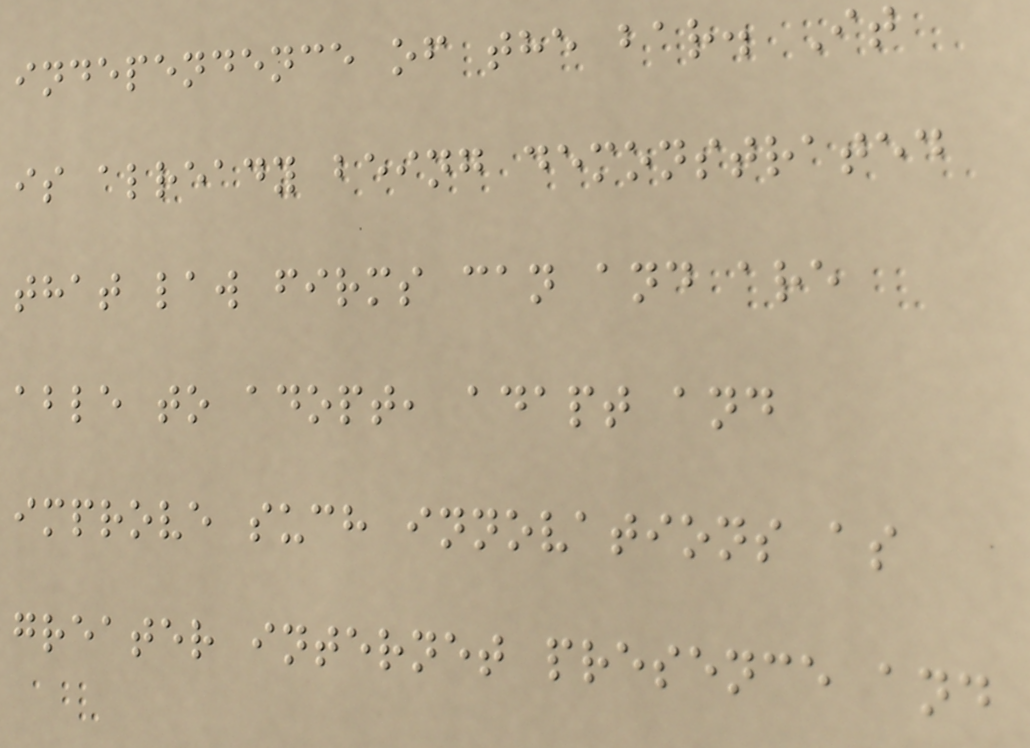independence of the bar. It
is already being demonstrated
that law firms can and are
able to adopt, adapt and
improve such innovations as
greater internet presence and
